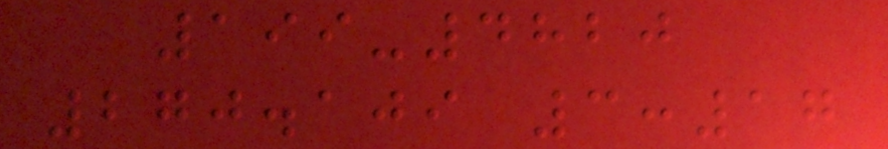199-4820
270.109 3:17
